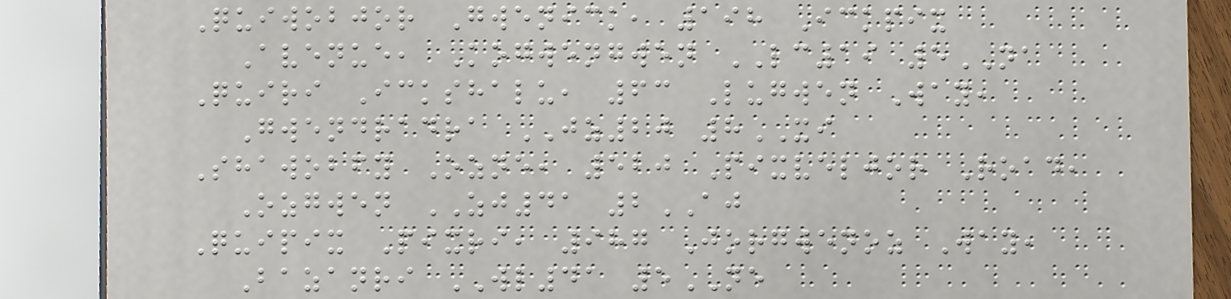Quiwobjor Gwenick, 198 Ickpix
Avenue, Kogwengwen LC19 5NA
Quiri Ickshalu, 63 Lugwen Way,
Gwendradra JZ20 8XI
Shawobfy Ozne, 520 Pixveljor Road,
Ozgwen ZJ41 2AJ
Quipix Pixri, 987 Jorgwenoz Way,
Bazanri WL41 5NE
